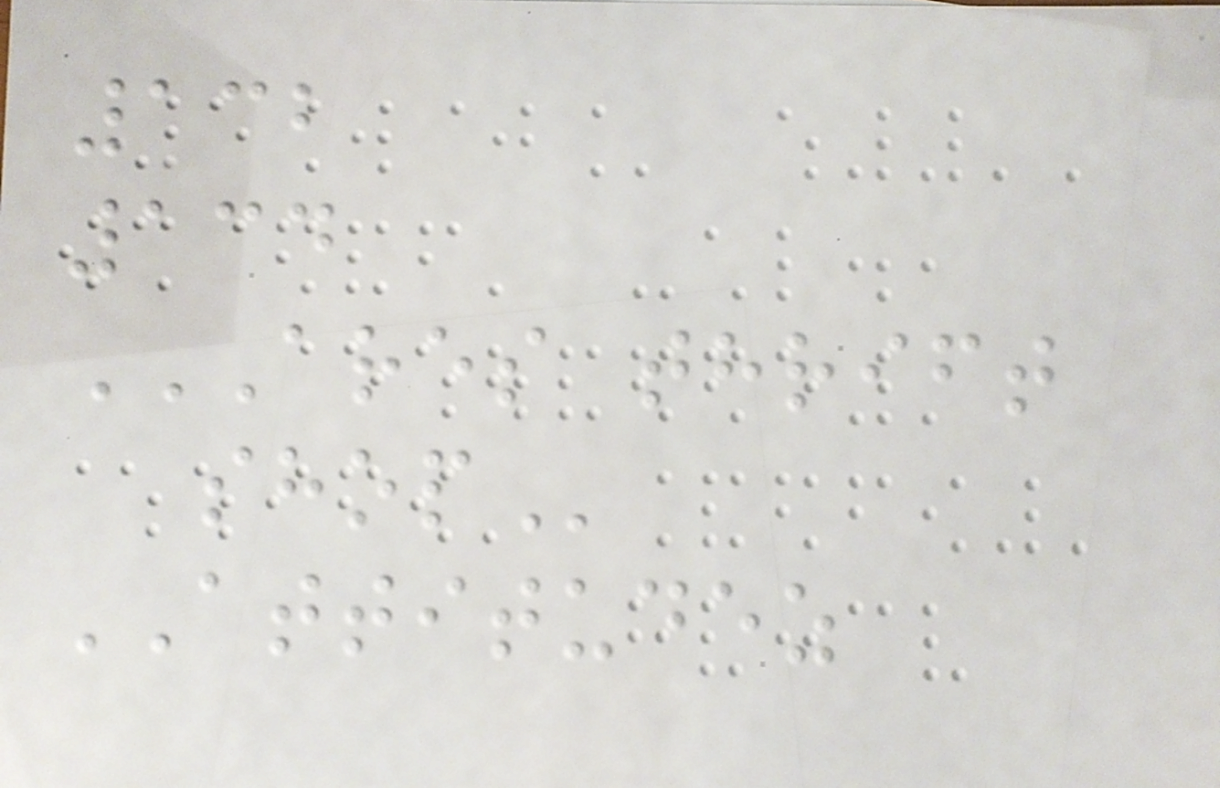132
134
ARES THRIFT
SHOP
ATTITUDEZ
